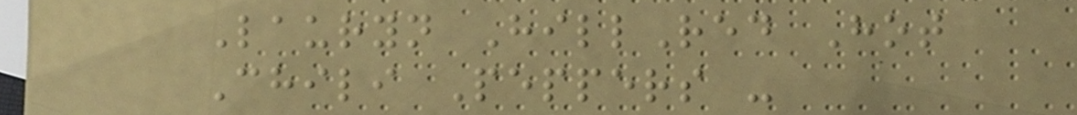Lauryn HillRed Hot
Chili Peppers -
